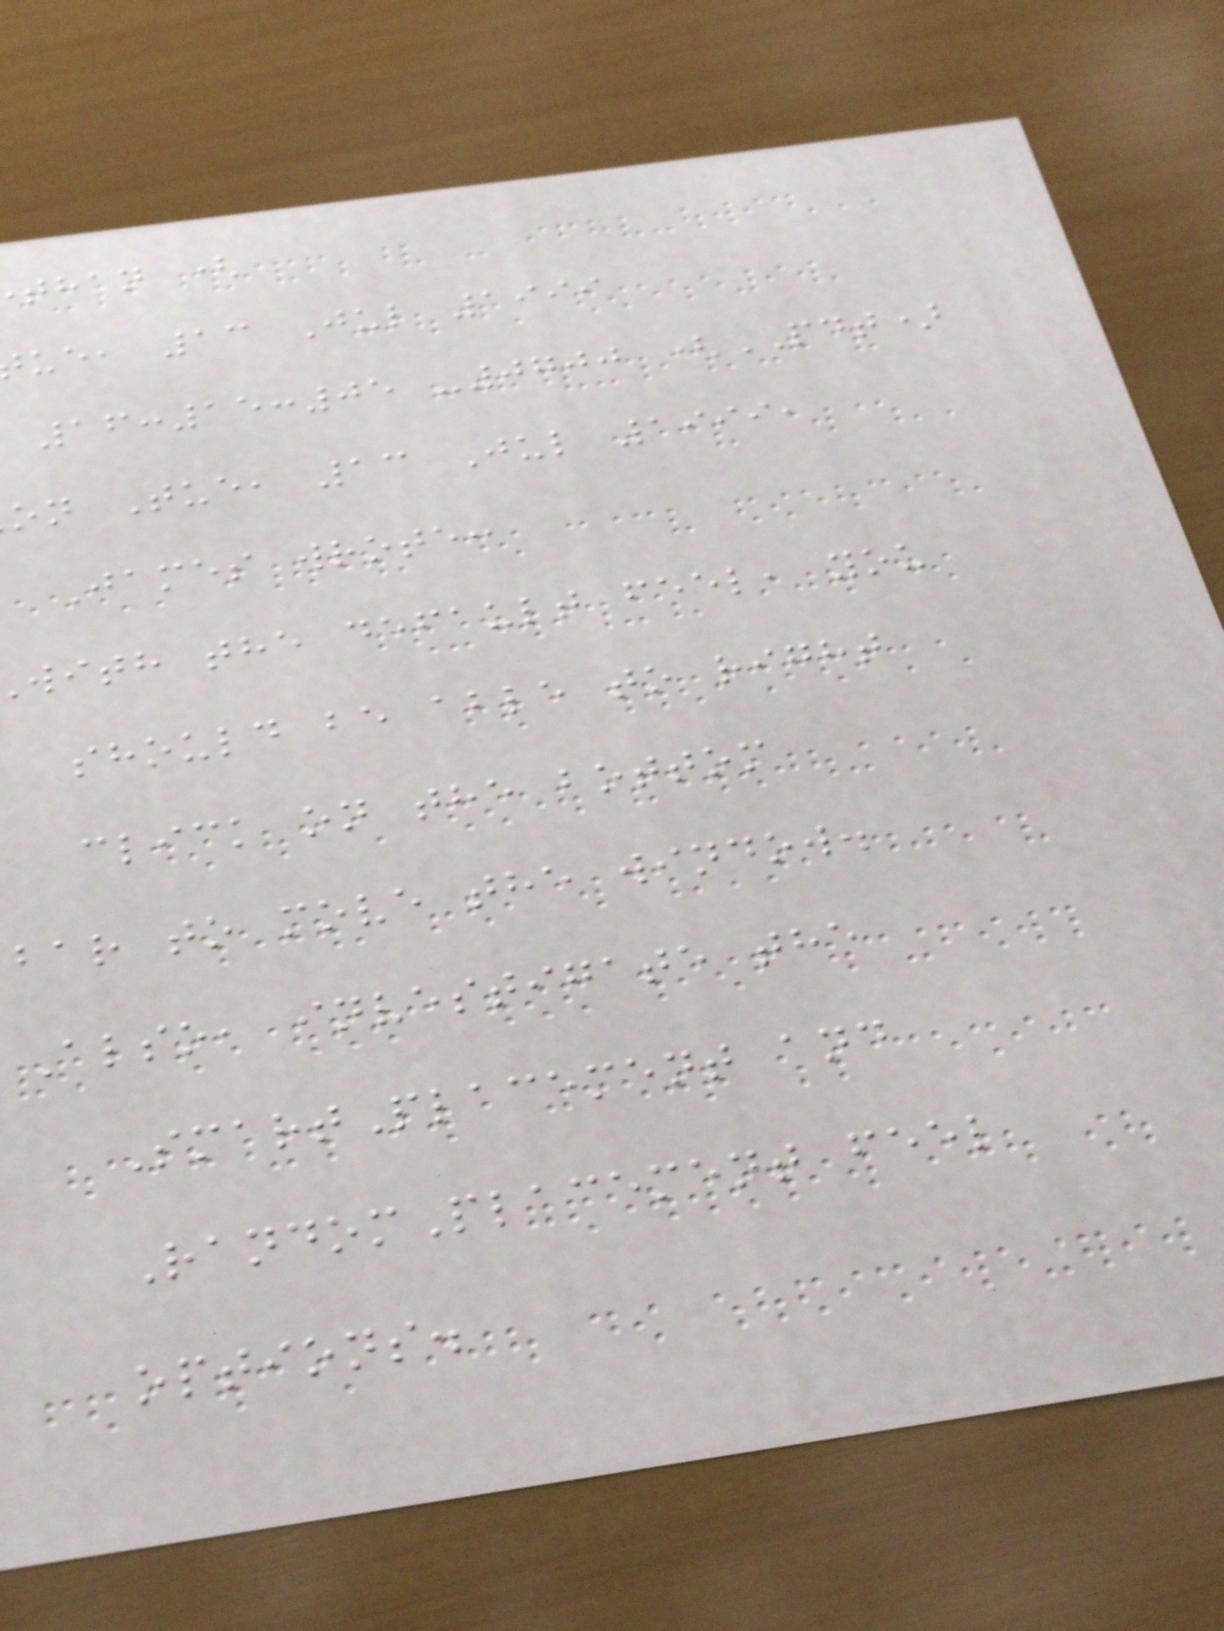than (
ue, 13 Jul 1999
16:15:05 -0700 (PDT)
on Tue, 13 Jul 1999,
James wrote:
with the default feel, you
should be able to right
click on the bottom
bar to move the window.
Also, investigate the
SmartPlacement and
RandomPlacement feel
options.
